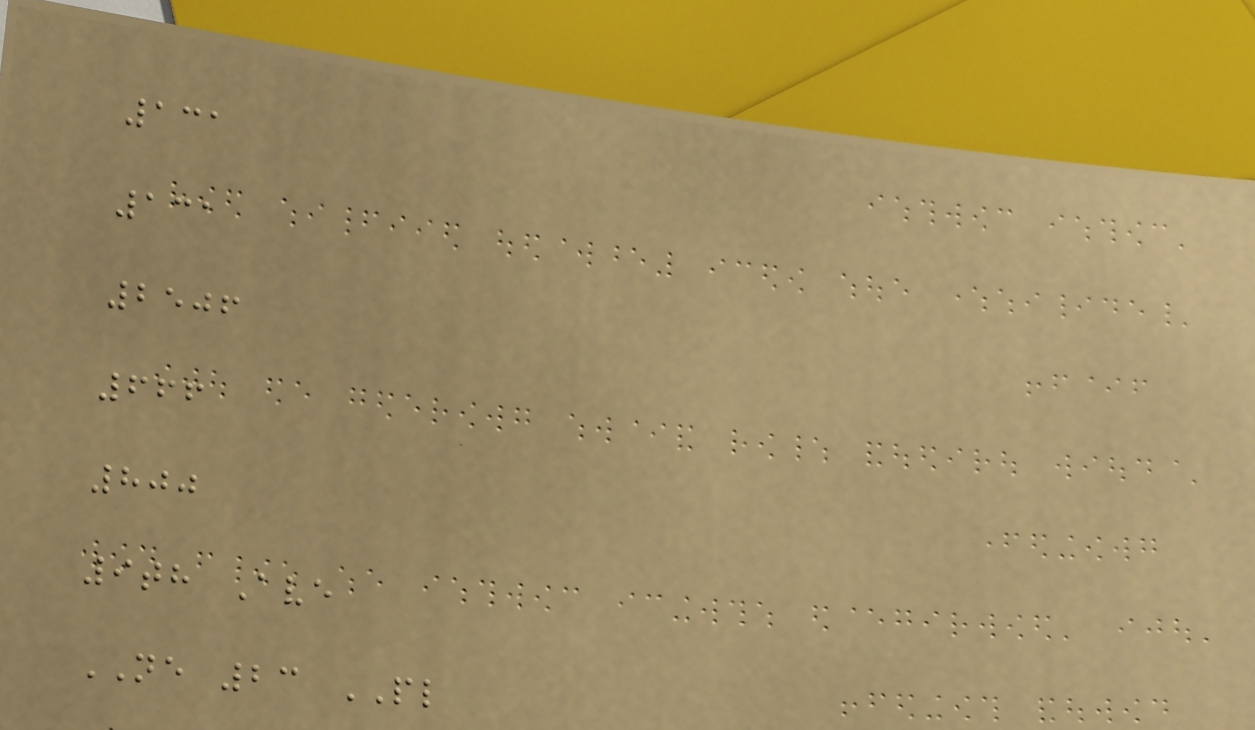131
131
2506
666
800
9th Ave
NE 23 PL
